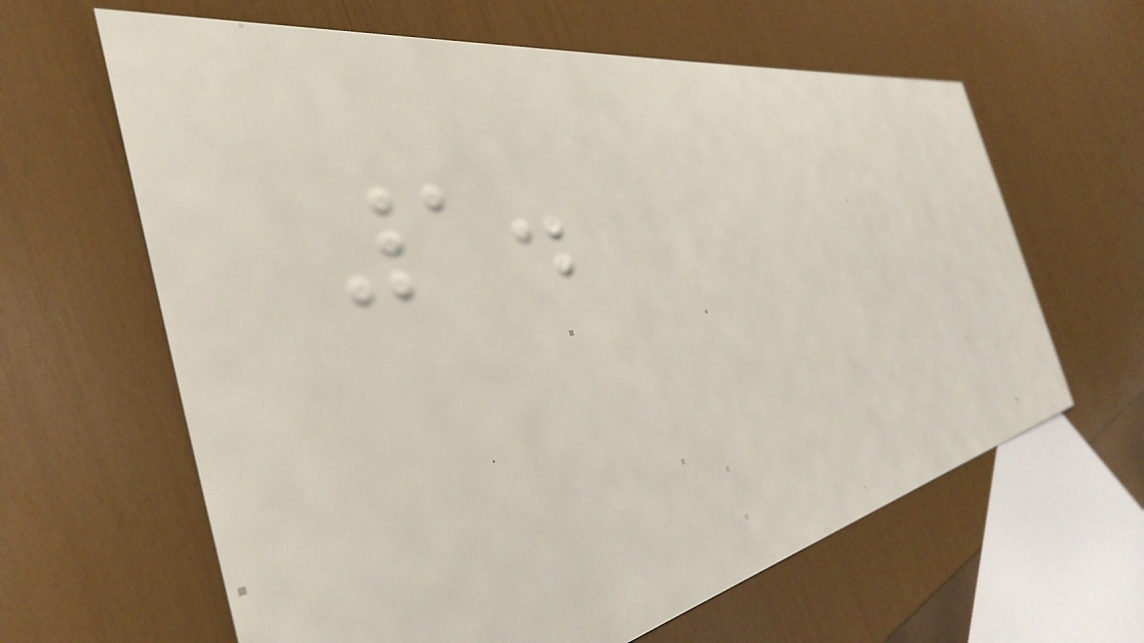1.
